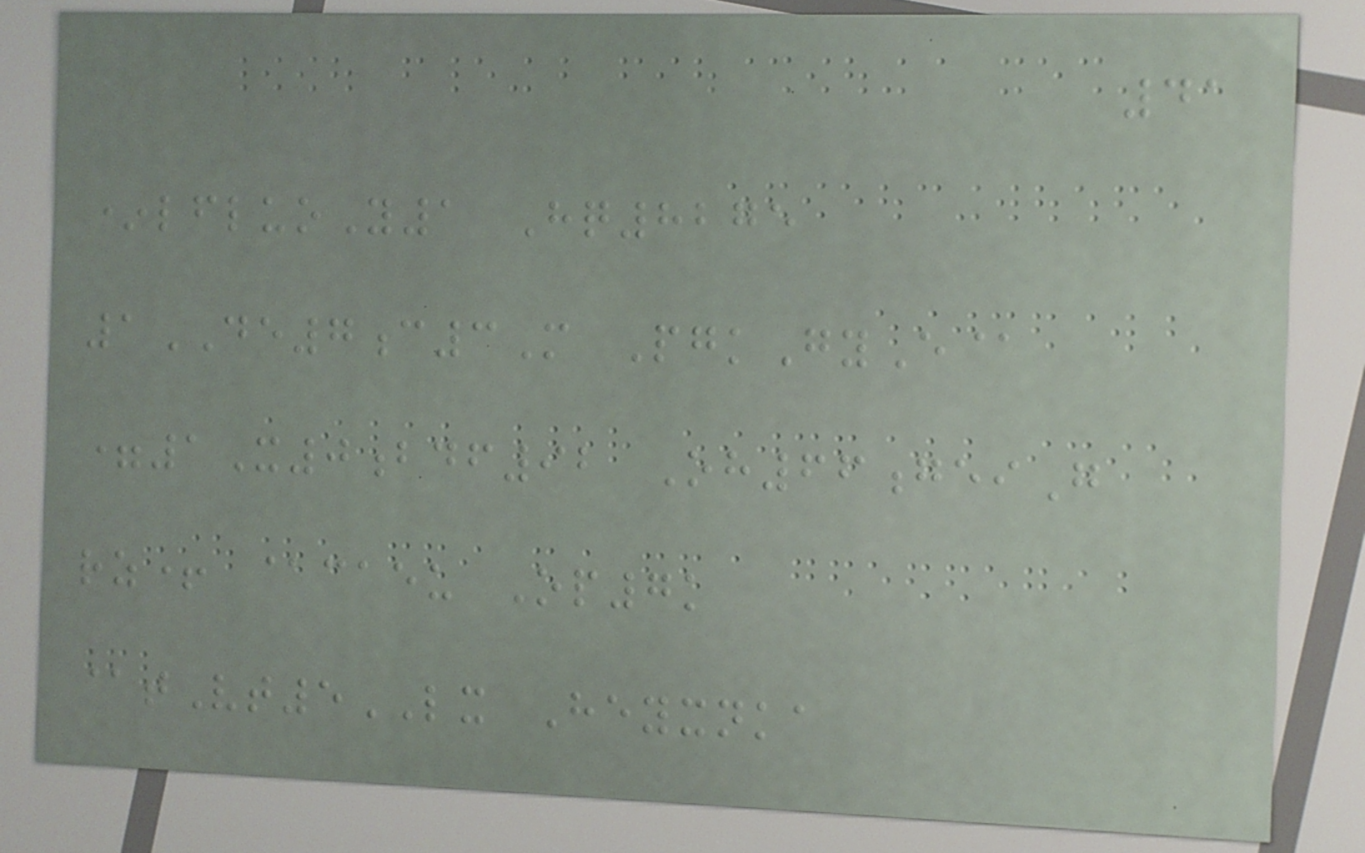41
*lfluoY1 Hq8275
1DE7c3M PgkGyE@
=1X0bdf92 Oh66geiG
rz+ @caeu Op7k
@tVt5LX Heyxnka
